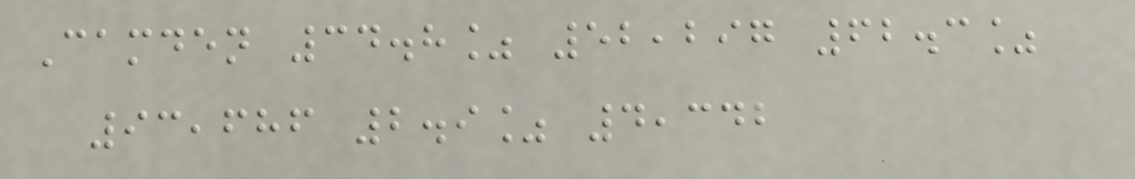Camden 34.8% 52,297 62.3%
93,686 2.9% 4,342
